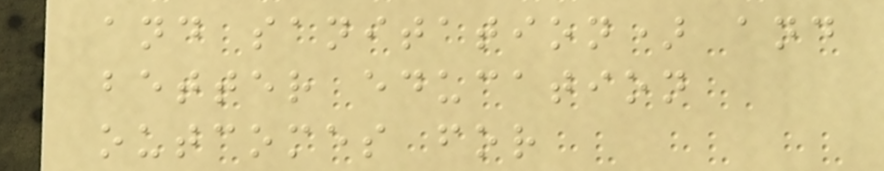and sanitation) and
better education
outcomes for
